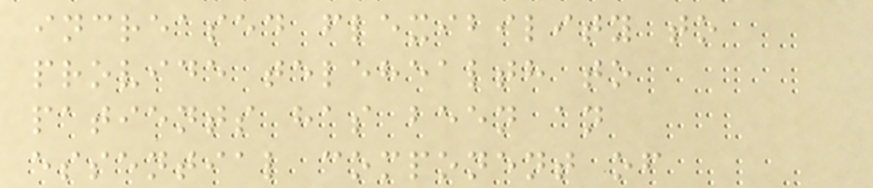increased flexibility to
provide telehealth to
patients has been an
essential component of
